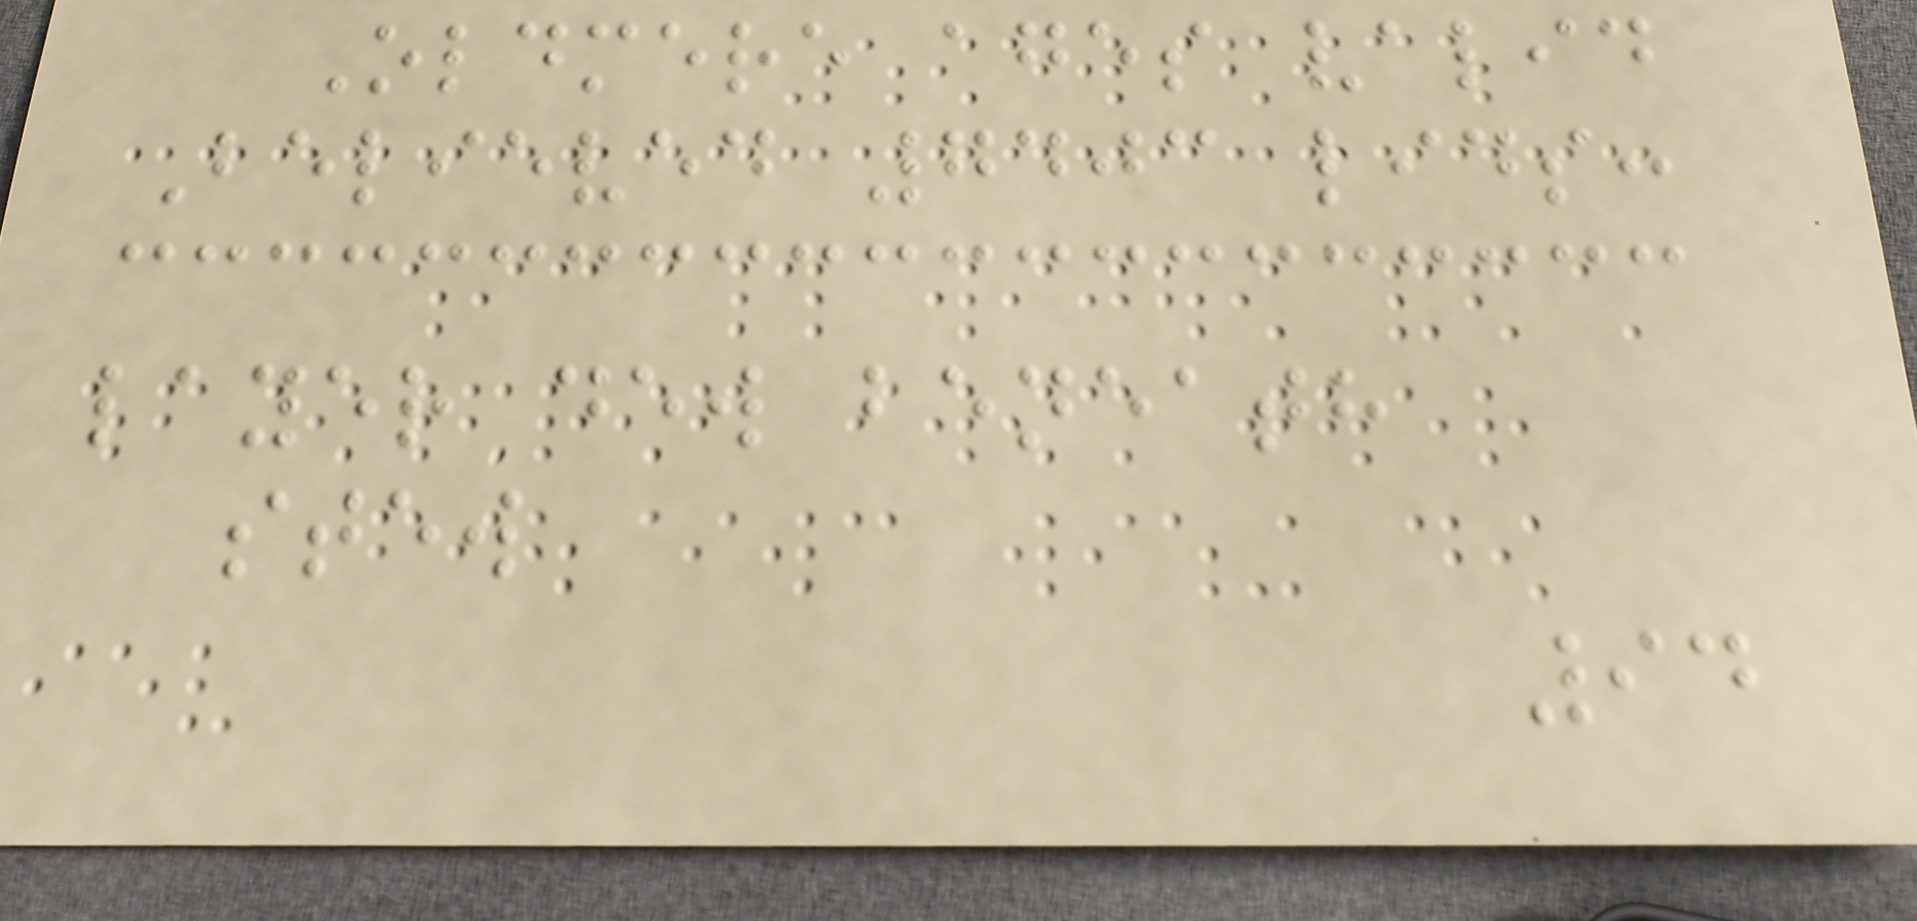Oldmere ages valid
Believed 7403 lids:
layer dew beneath
stew
94
